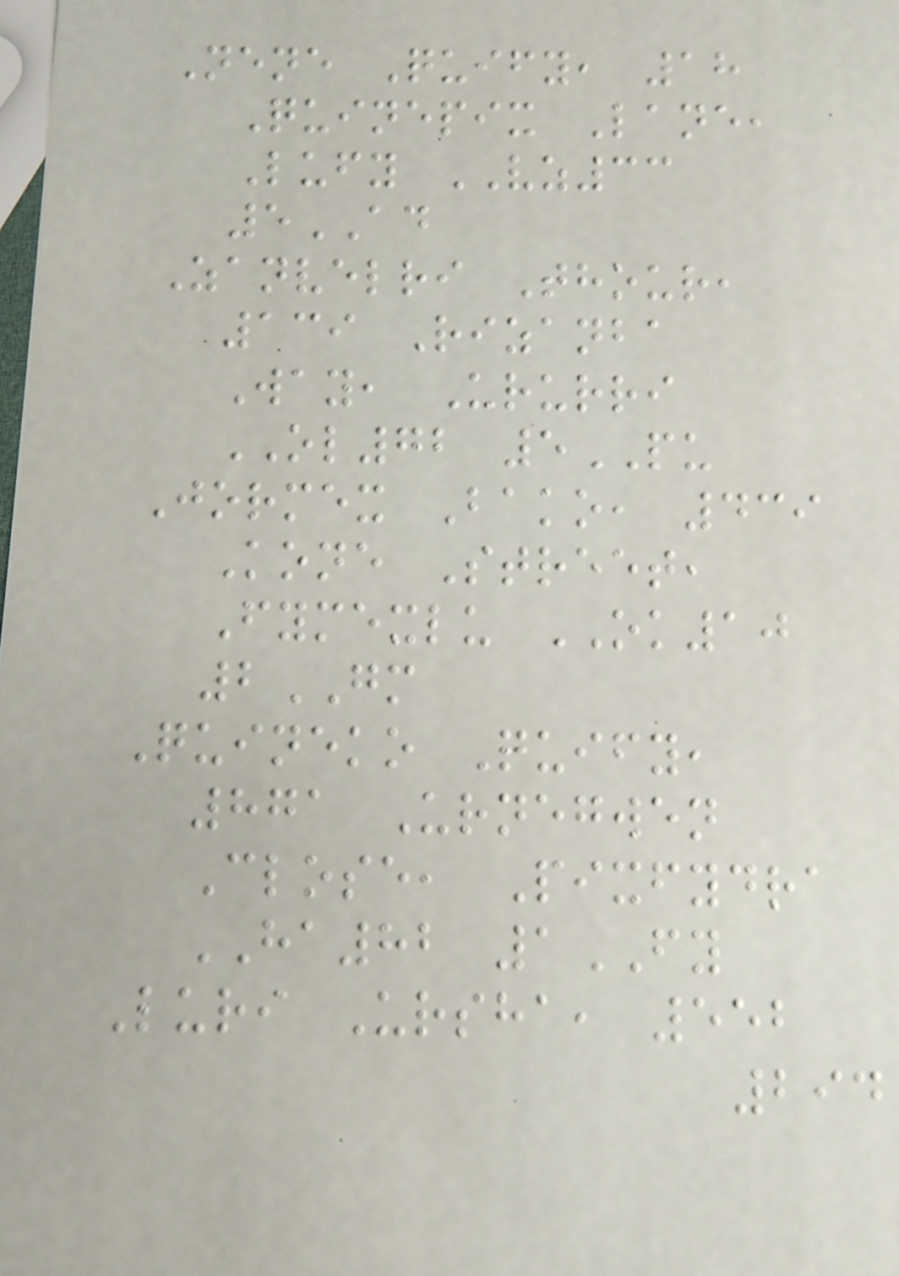Nene Quify, 18
Quinepix Lane,
Lufy VZ33
5AD
Zanvelri Thour,
139 Rizanba
Way, Ururri
OL72 5PU
Jormex Bako, 439
Kone Street,
Fymexlu OK10
2GM
Quineko Quify,
871 Urnegwen
Close, Pixfydra
HA82 1FY
Luri Ursha, 552
294
